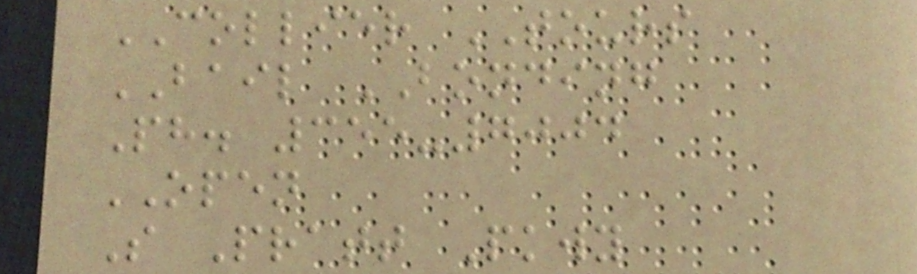COLLIER TOURS
BAIL BONDING
Ph. 355-7004
OPEN
S Pratt Pkwy
